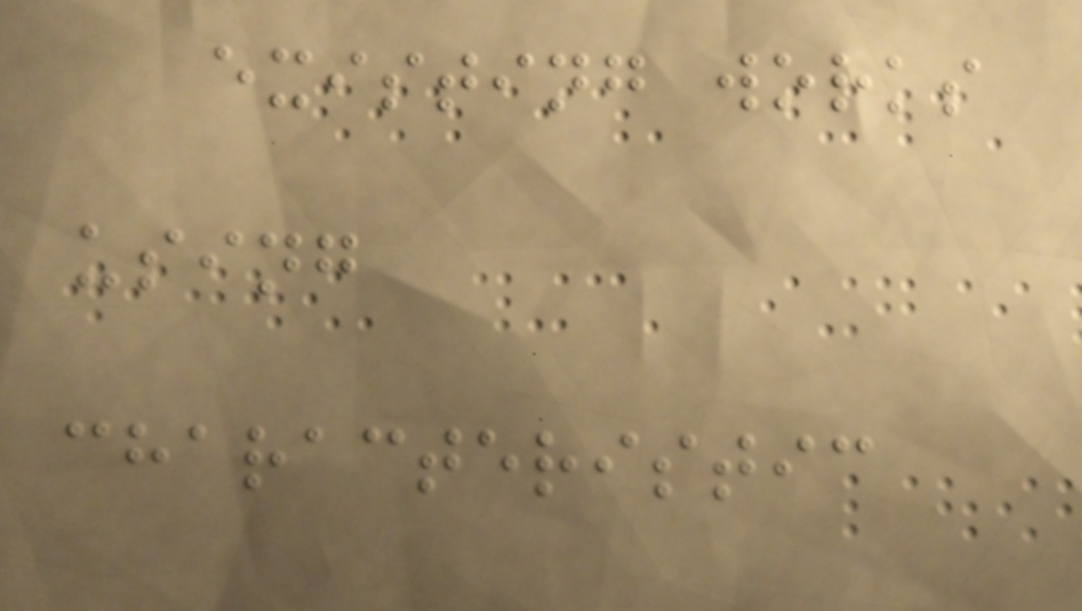existing works
using
characteristic
